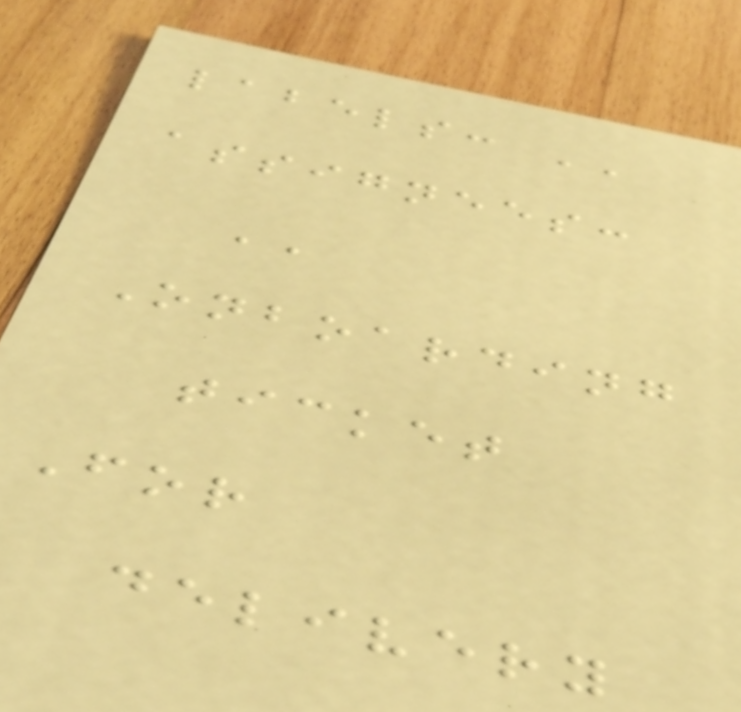labels: ''
assignees:
''
Onboarding
ticket
For
delivery
